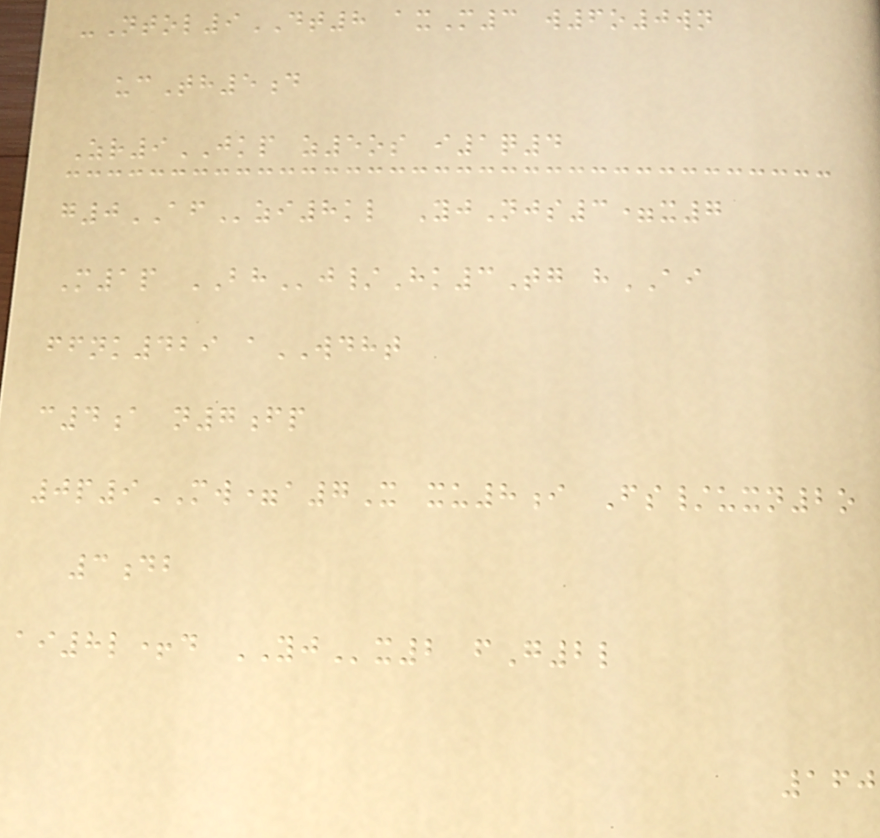-Ntol9DT8 axM3 w6o0wn
ucTh5d
Zr9JKP z5os i1q4
g0AFzi8kl YjNjs3=x7
M1p BHj/Hk3Tg hAI
ffnk429 aWDHT
c4a n7fp
0p9MW=a7X xu8i Fs/uxn2o
3db
ai8l+d YJx2 fG2l
160
